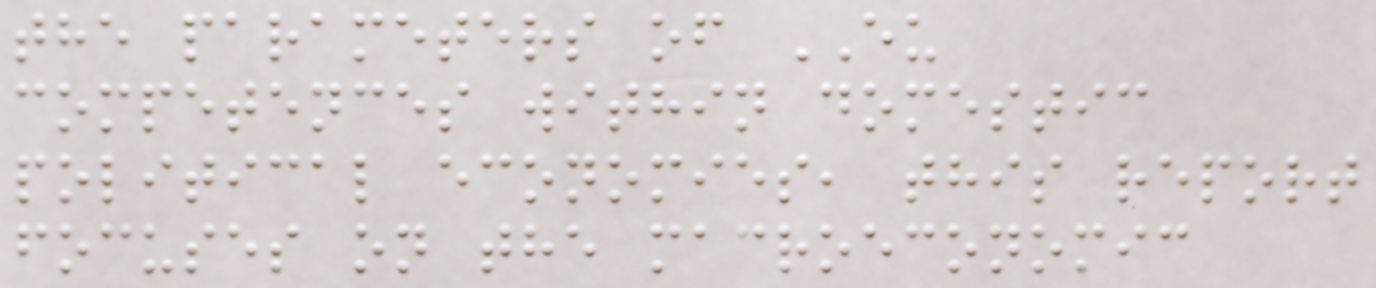the parameters of EU
competences within domestic
political economies, this report
focuses on the macroeconomic
